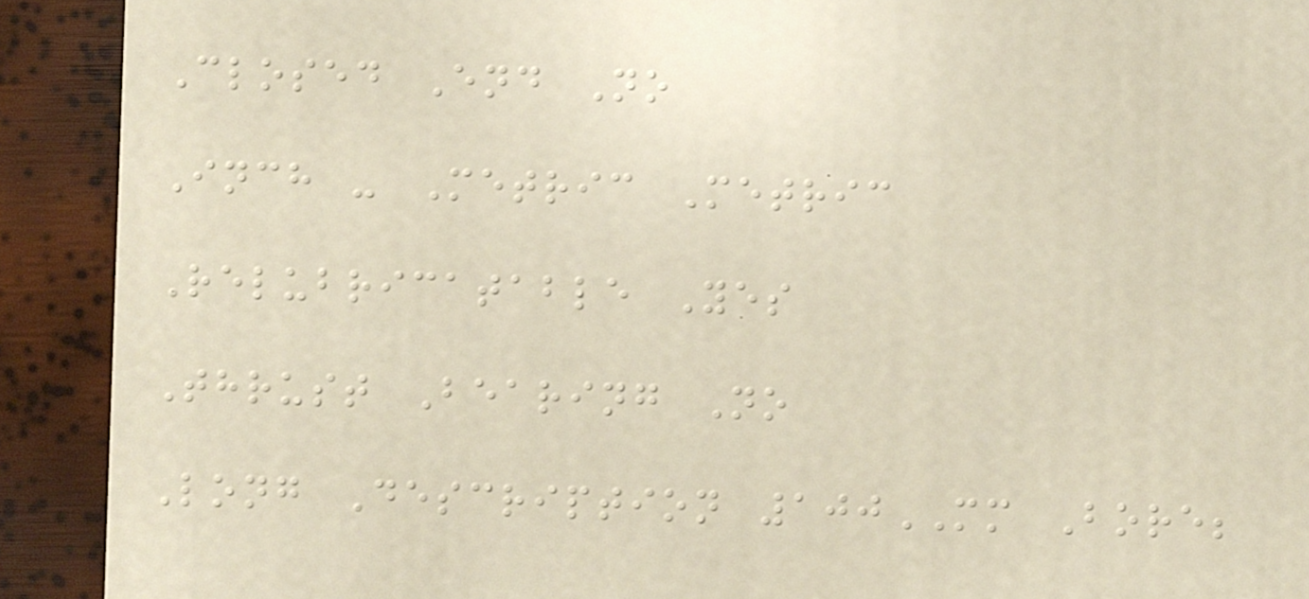Closed End No
Inch - Metric Metric
Relubricatable Yes
Thrust Bearing No
Long Description 100MM Bore;
